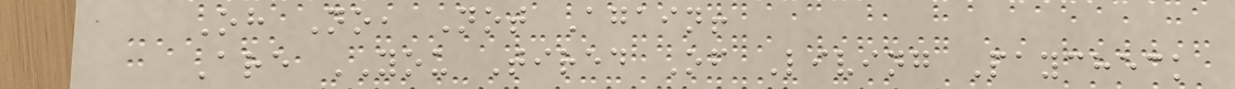Oh No, Not Again!
Are YOU Tired Of Living Paycheck
